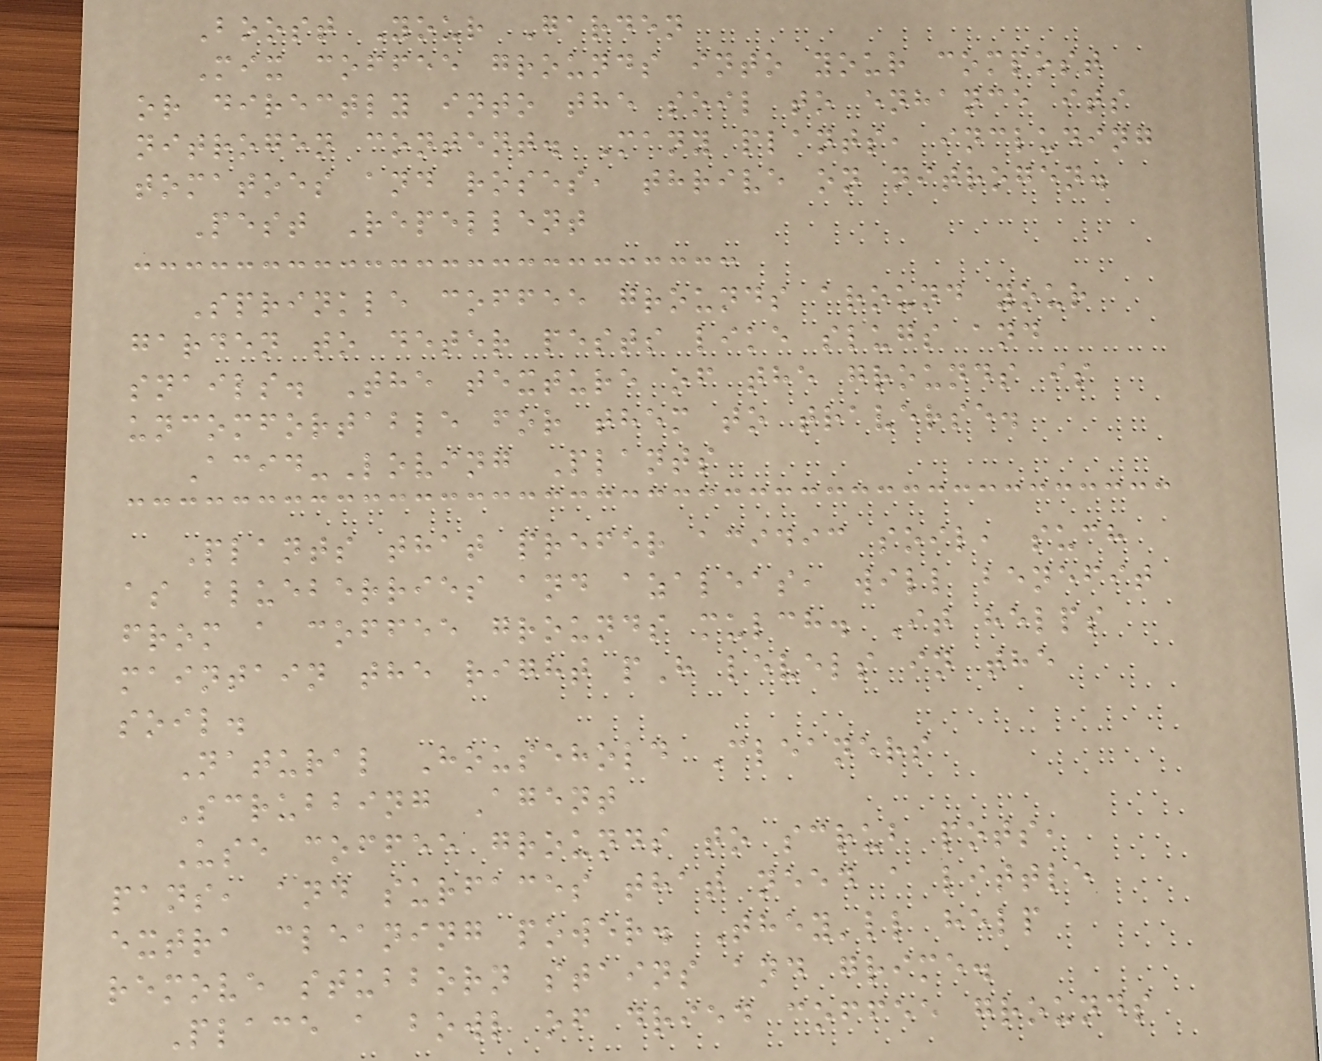Boost Your Garden
Mix coffee grounds into your compost
or directly into the soil to enhance its
nitrogen content. Many plants, including
tomatoes and roses, thrive on nitrogen.
Pest Repellent
Sprinkle coffee grounds around your
garden to deter pests like slugs and
snails. The texture of the grounds is
uncomfortable for them to traverse.
Acid-Loving Plants
Plants that prefer acidic soil, such
as blueberries and azaleas, will benefit
from a coffee grounds mulch. It helps
maintain the right pH levels in the
soil.
Natural Household Cleaners
Scrubbing Agent
Use coffee grounds to scrub pots,
pans, and surfaces that need a little
extra cleaning power. They'll help
remove stubborn stains and grime.
Place a bowl of dried coffee grounds
